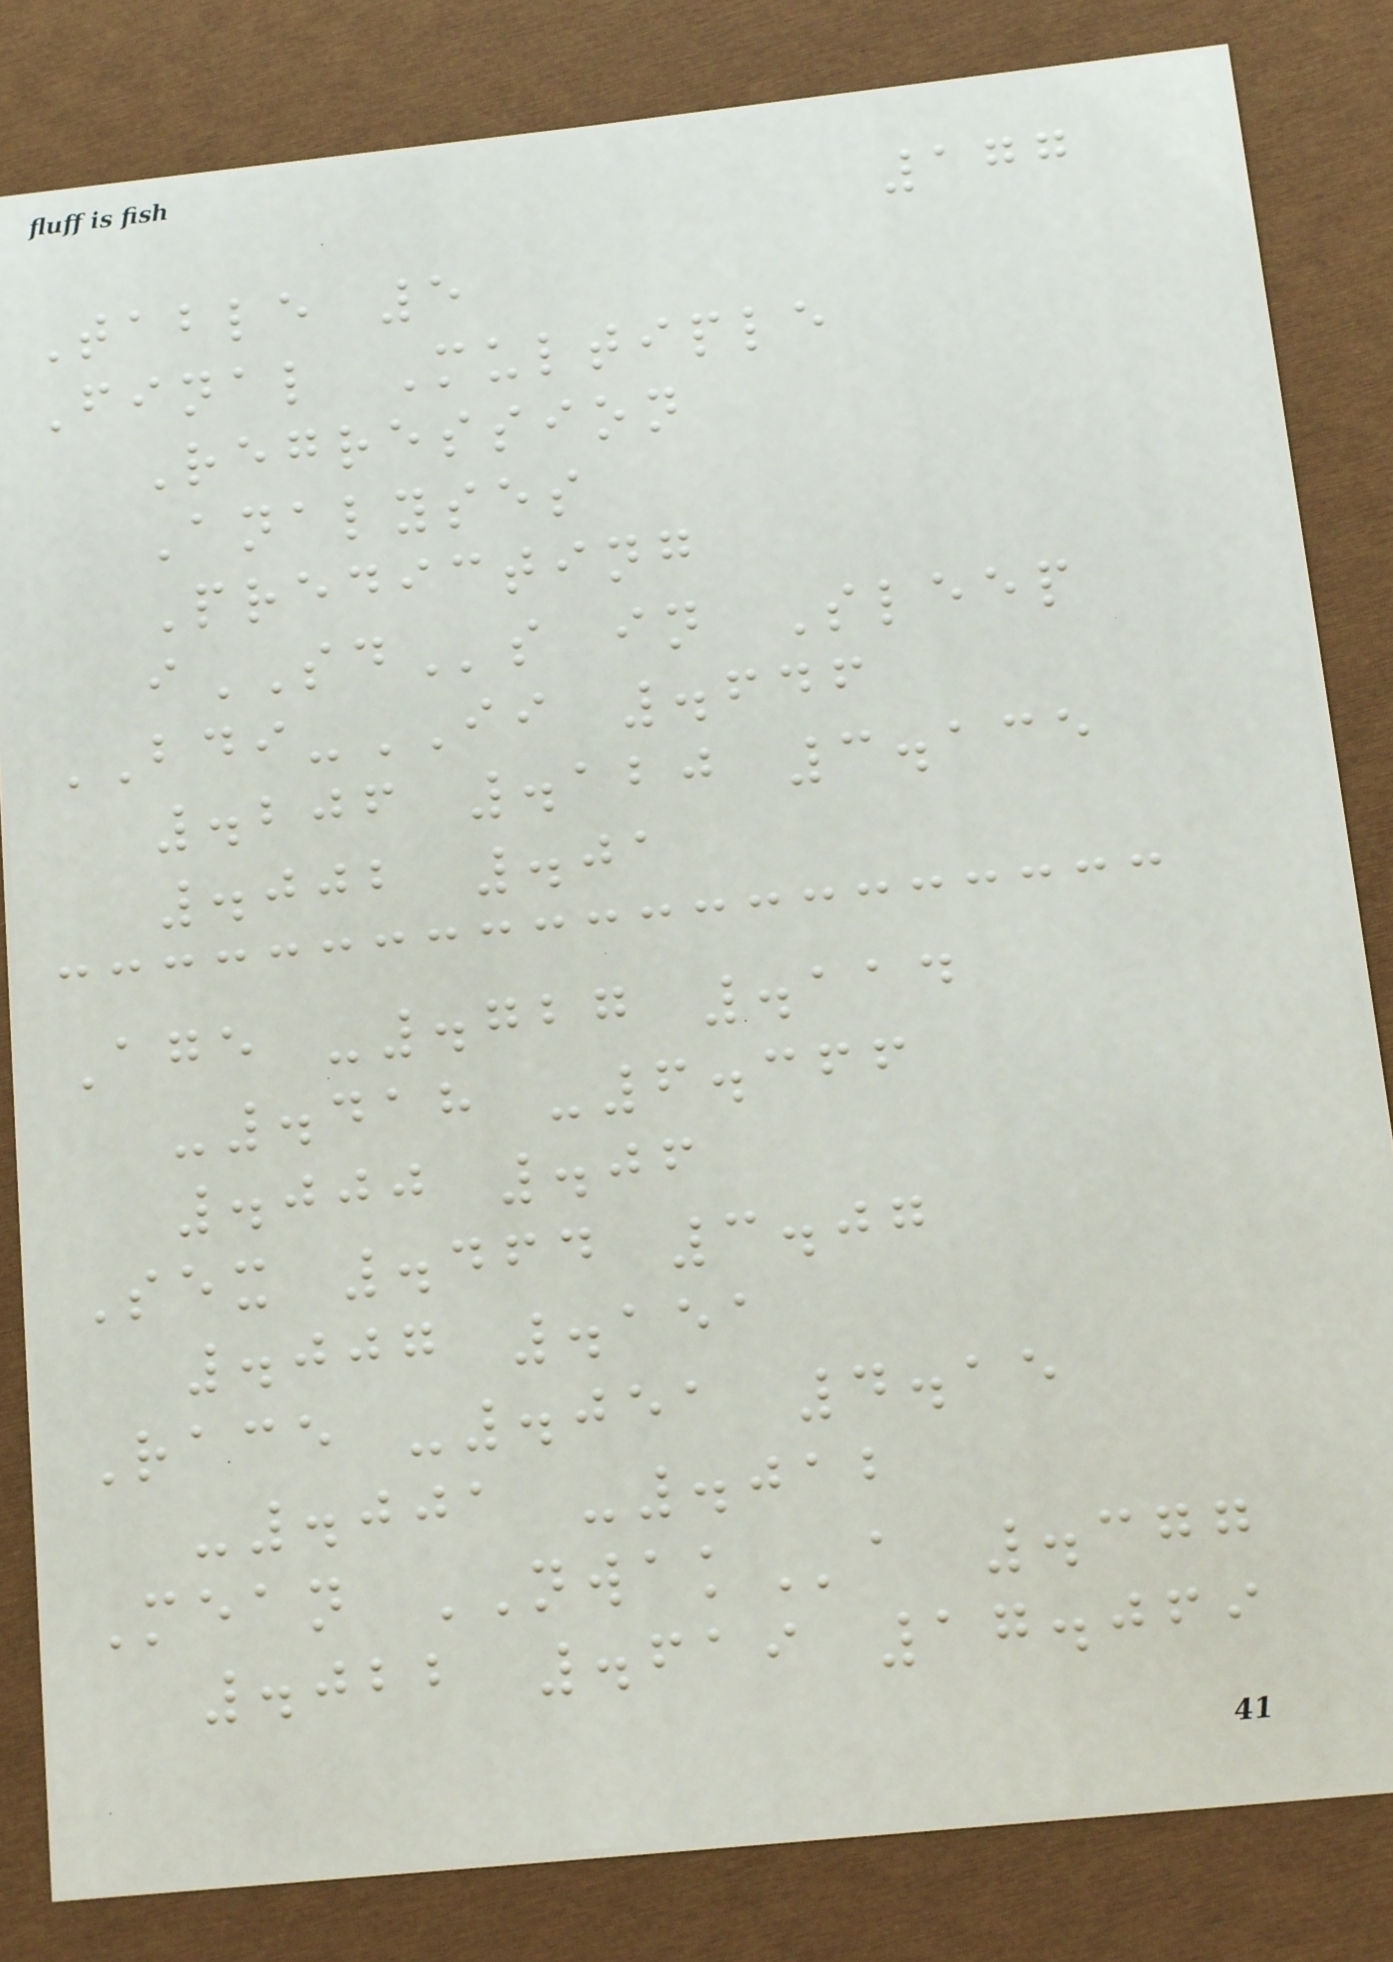177
Table 5
Final Multiple
Regression
Analyses
Predicting
iSDs in Sleep
BDI-II .646
.206 .120 3.135
.002 .01
Age -.727 .114
-.418 -6.366
.000 .06
Sex .464 3.07
.007 .151
Race -.051 4.15
-.001 -.012
Mean NWAKa .377
.022 .619 17.069
